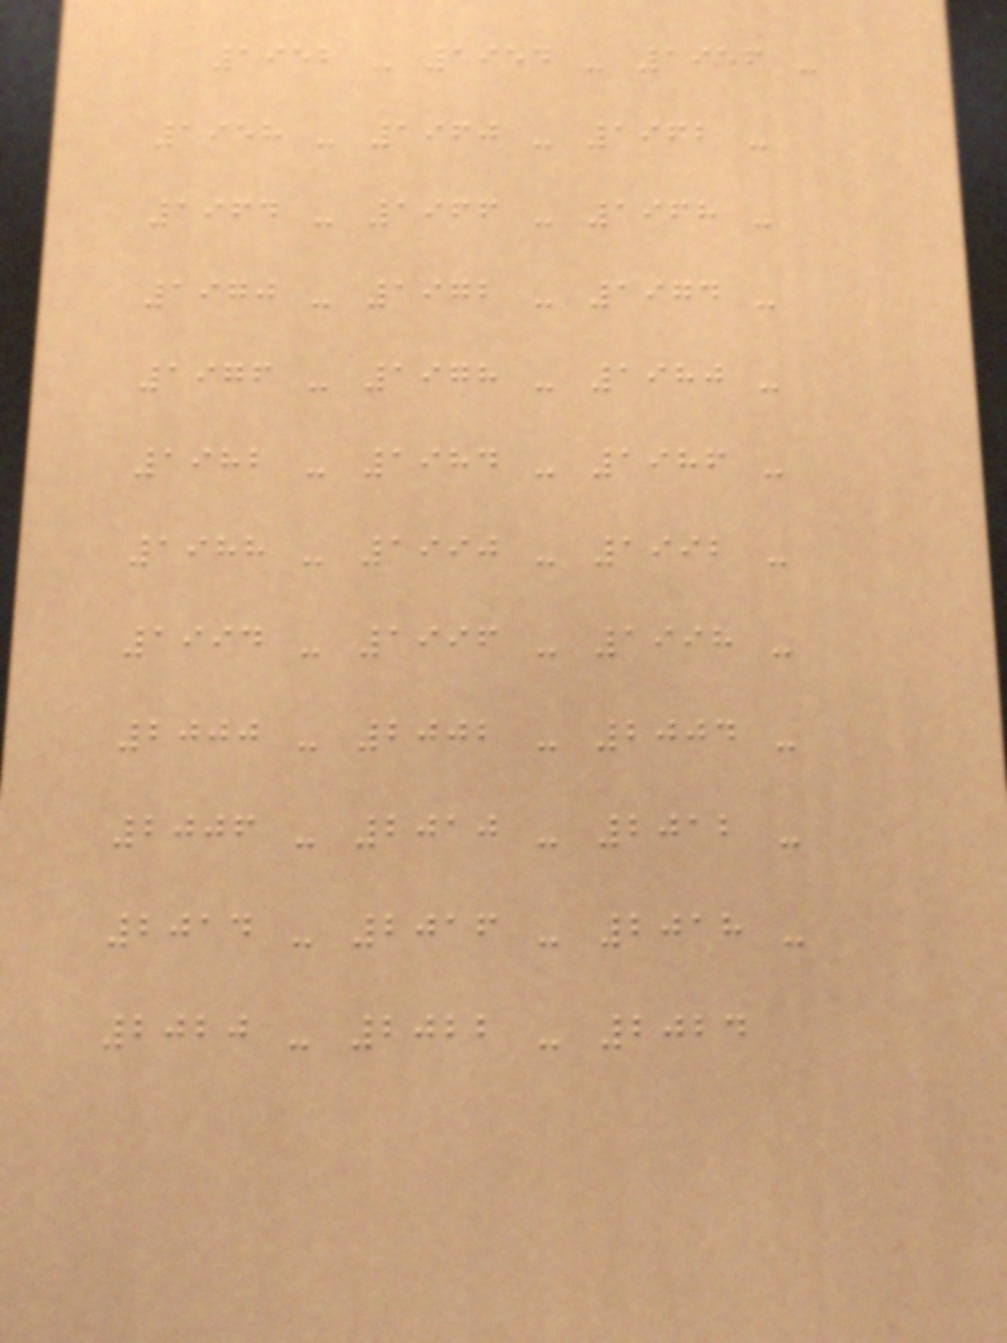1952 - 1954 - 1956 -
1958 - 1960 - 1962 -
1964 - 1966 - 1968 -
1970 - 1972 - 1974 -
1976 - 1978 - 1980 -
1982 - 1984 - 1986 -
1988 - 1990 - 1992 -
1994 - 1996 - 1998 -
2000 - 2002 - 2004 -
2006 - 2010 - 2012 -
2014 - 2016 - 2018 -
2020 - 2022 - 2024
